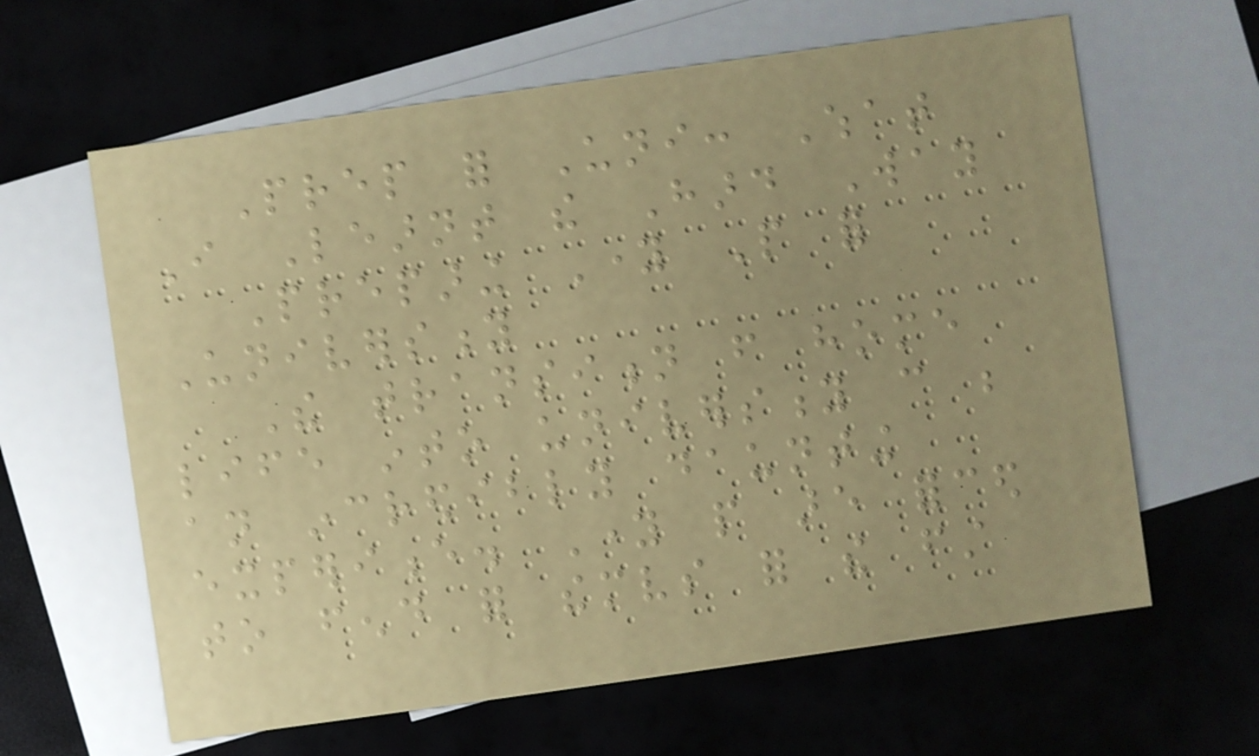Prep for Uni: What
I Learnt the Hard Way
Preparing Young People for
University
The transition from home
life into university can be
an incredibly daunting
experience. Young people are forced
to fend for themselves for the first
